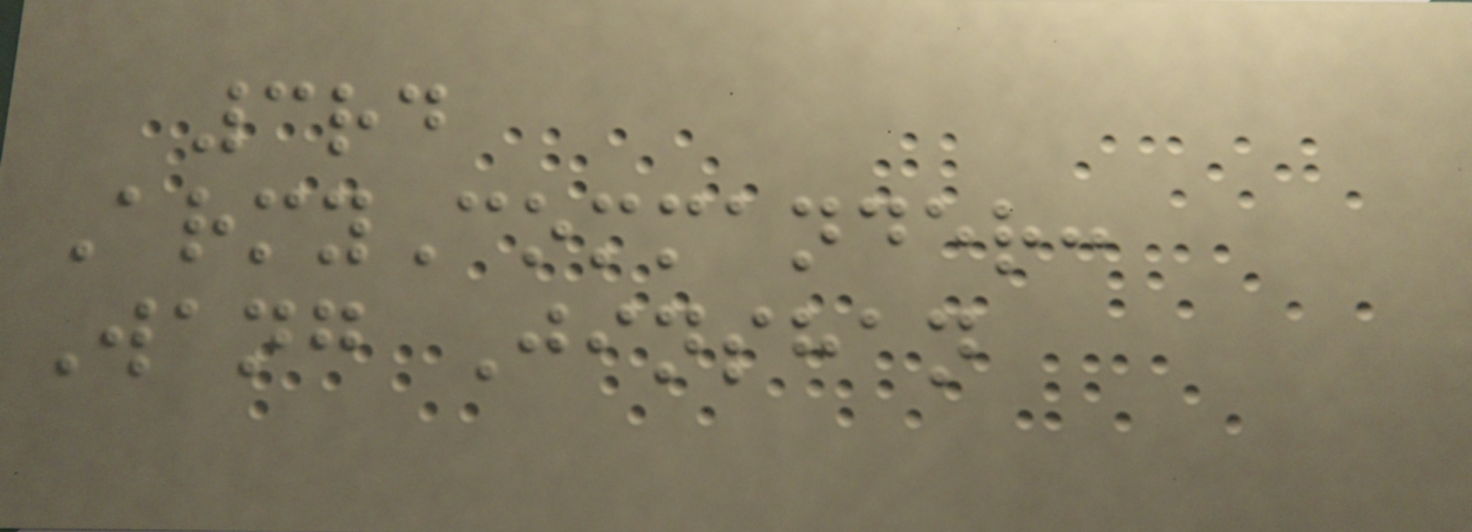3rd
ArmyCommander:
Wang Jinshan
